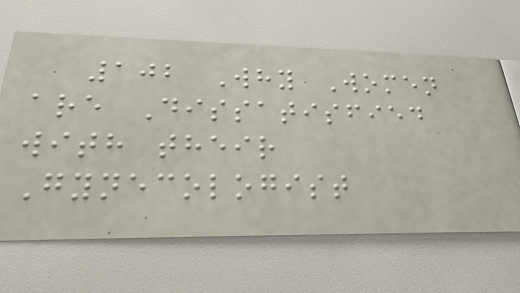102 Why Women
are Dissatisfied
with their
Gynecologist
